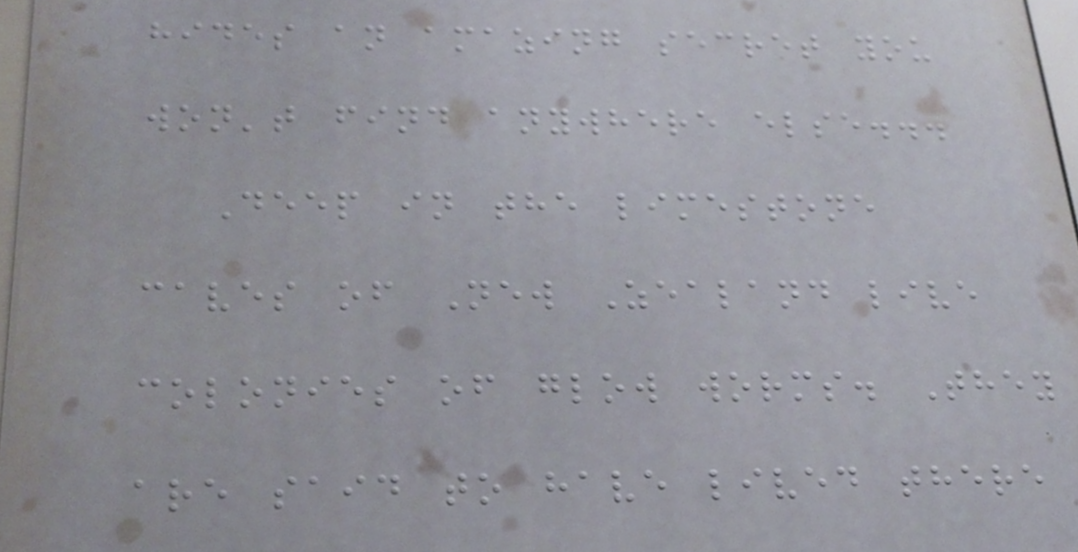hides an amazing secret you
won't find anywhere else...
Deep in the limestone
caves of New Zealand live
colonies of glow worms. They
are said to have lived there
